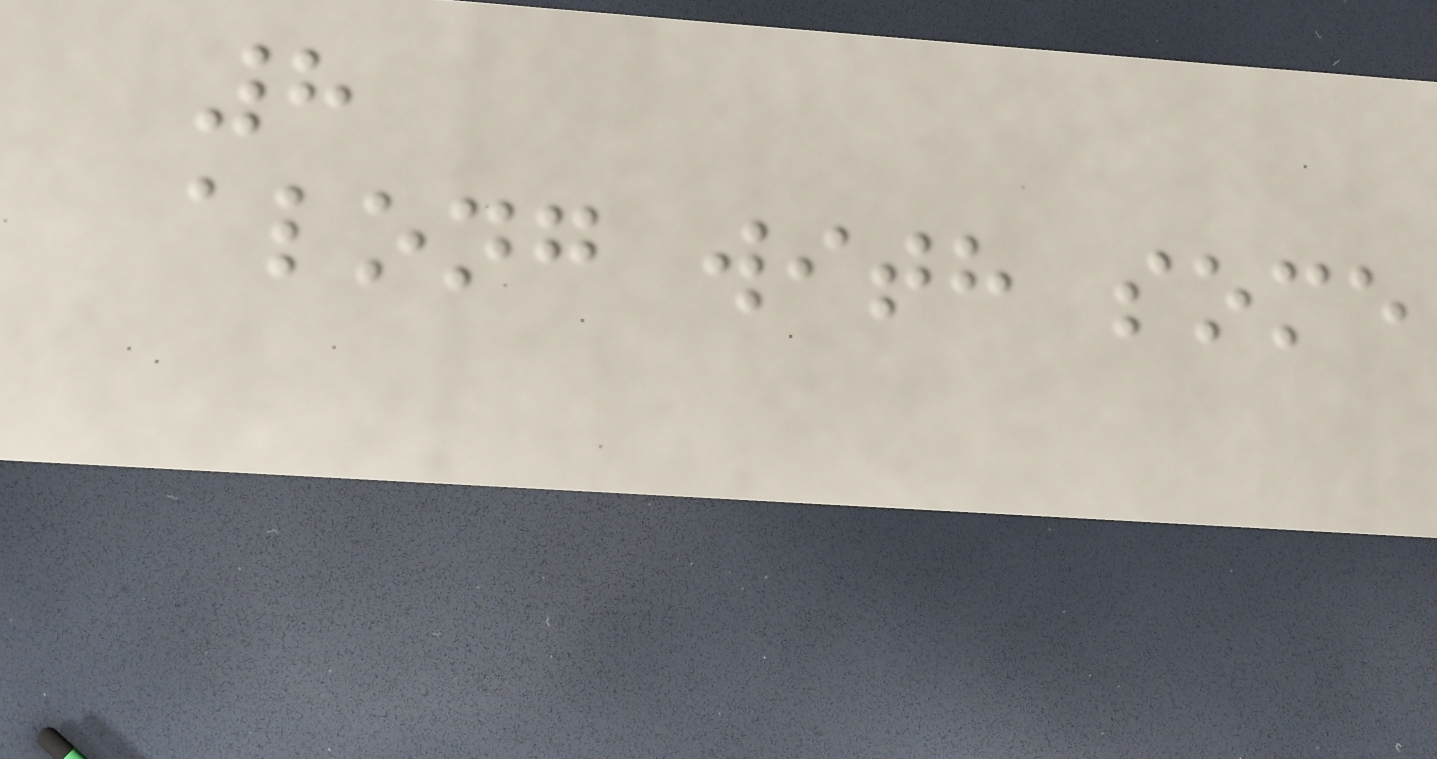8
along with some
